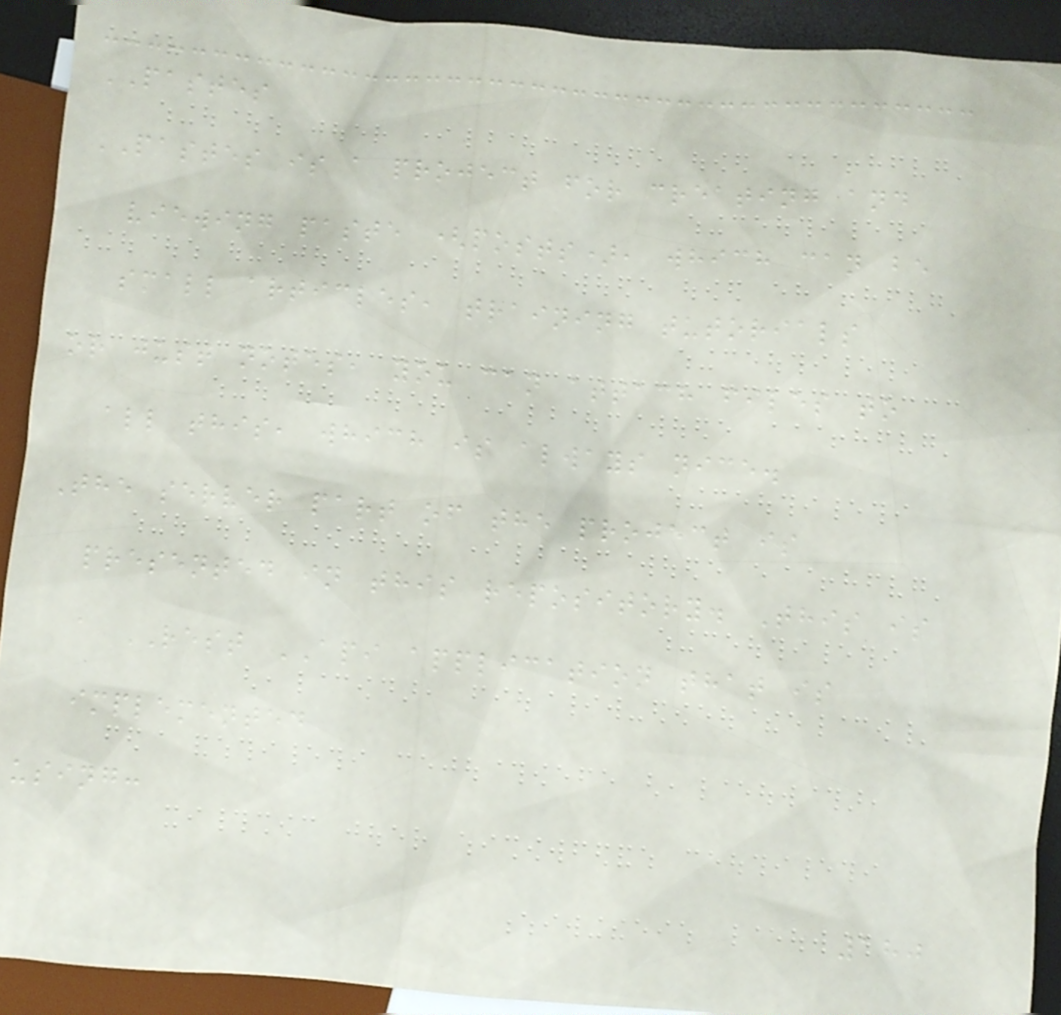PASTES
PASTES is a project for creating and
viewing paste (posts), which can be
small articles, training tutorials
or just notes, you can attach files to
all this, which is always nice.
The server part of the project is
presented in this repository. This is
a REST API application that is
implemented
using:
180
